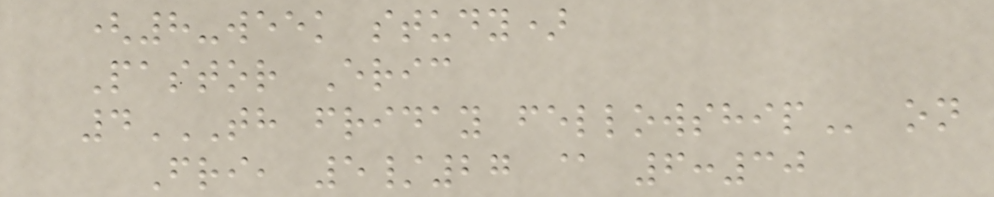(8-week study)
Pastor Eric
4TH FRIDAY FELLOWSHIP on
Fri, 5/27 @ 6:30
